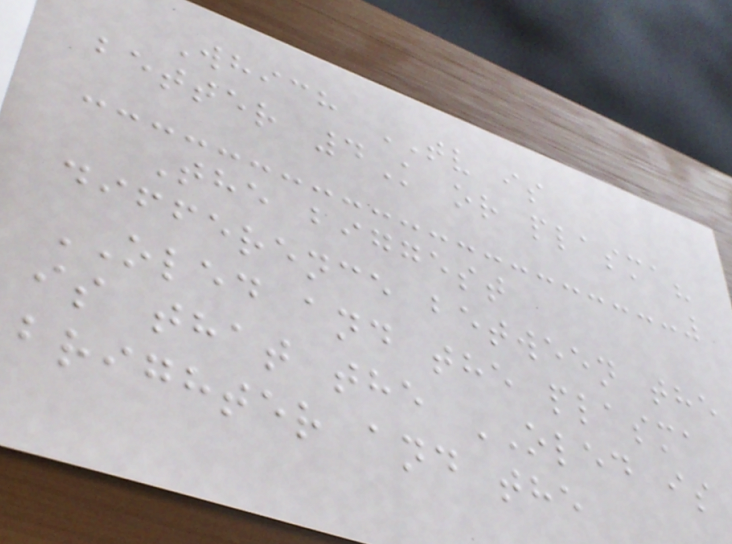Which TV is
better 4K or plasma?
The biggest
difference between the
OLED and the plasma
is that the OLED is
brighter and the
